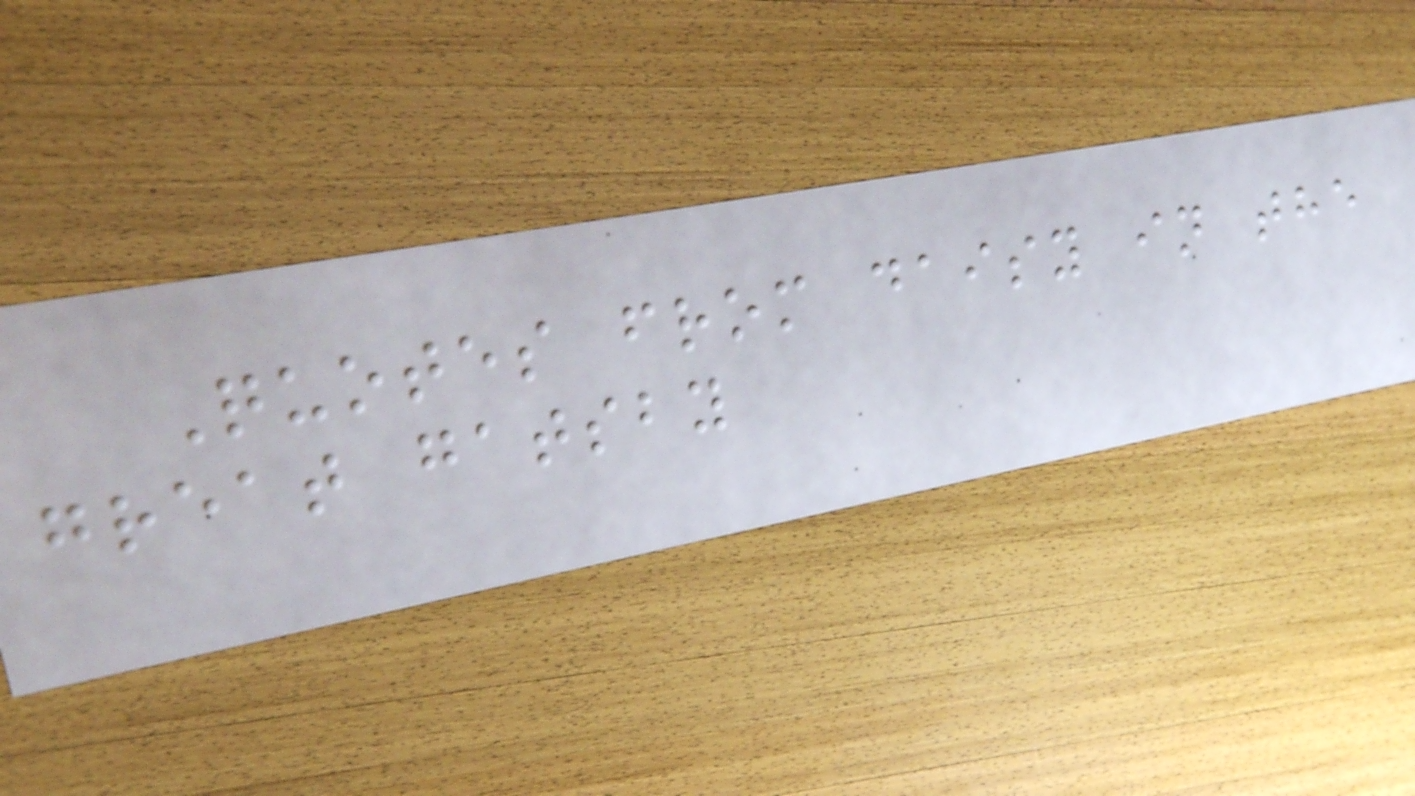Quotes from daisy in the
great gatsby
